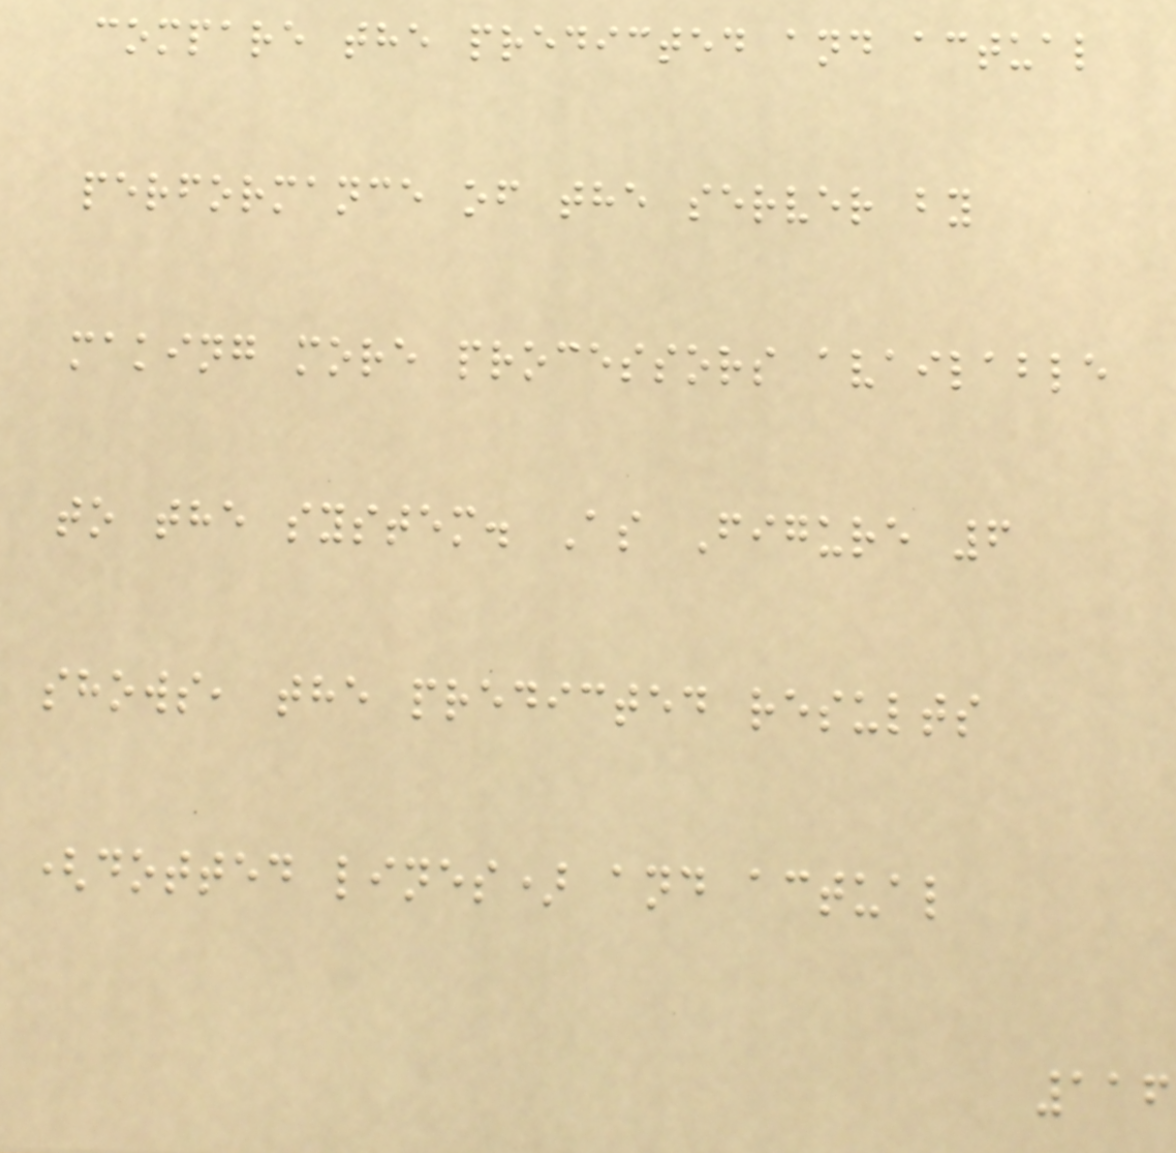compare the predicted and actual
performance of the server by
making more processors available
to the system. As Figure 6
shows, the predicted results
(dotted lines) and actual
116
